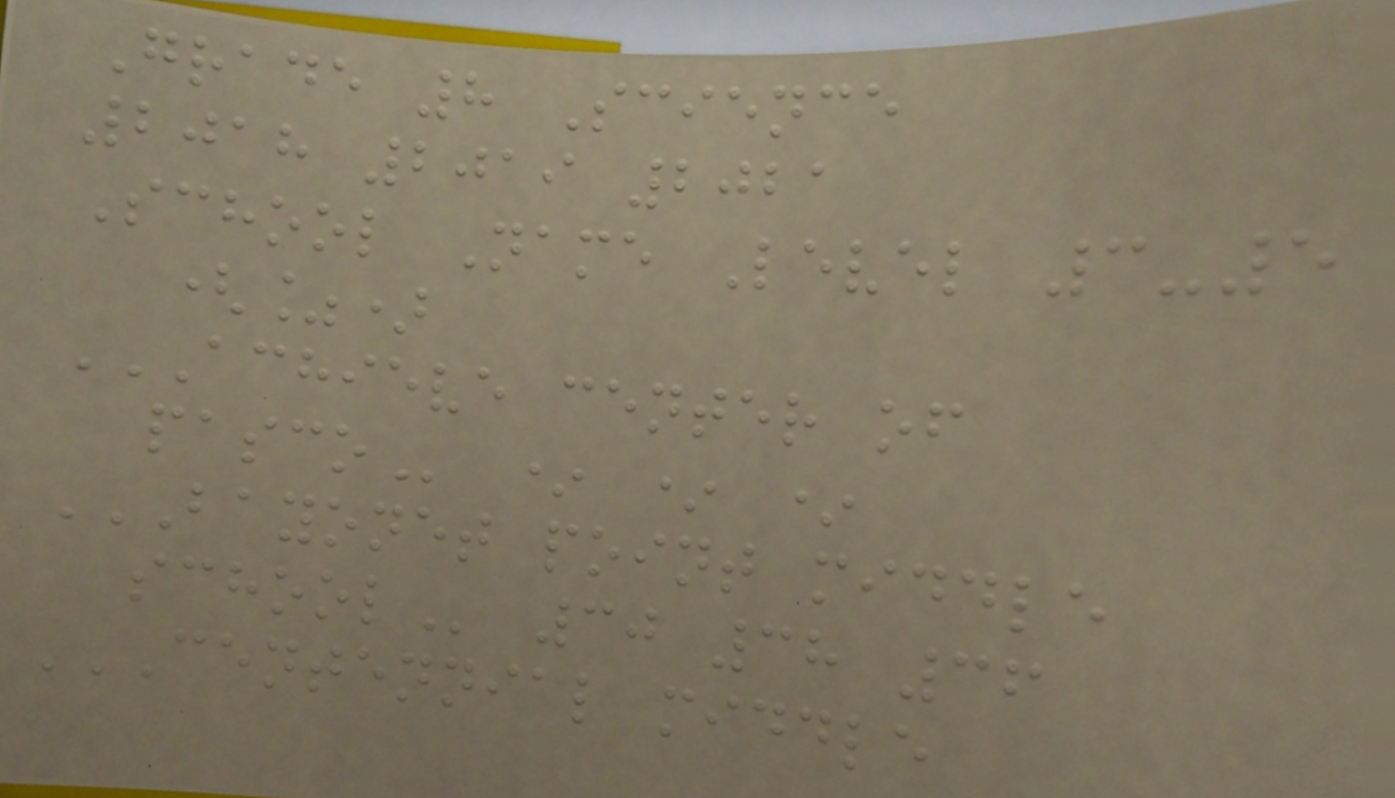Grade 8 Science
2018 2019 2021
School Name Level 3-5
(%)
ACHIEVE CENTER OF
PASCO * * *
BAYONET POINT MIDDLE
SCHOOL 30 38 36
CENTENNIAL MIDDLE
